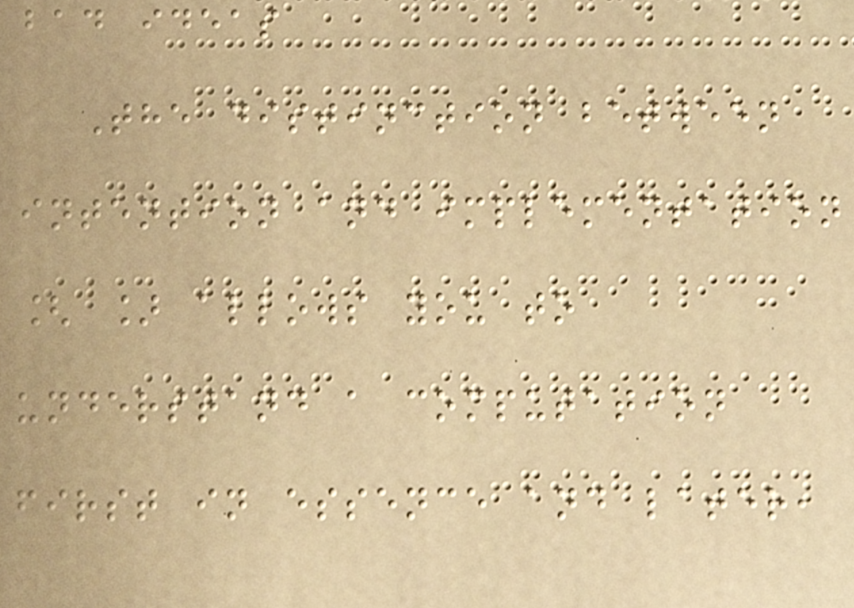bad ideas
The distinction between
intention and implementation
[ ] allows you to
understand a computation
first in essence and later,
